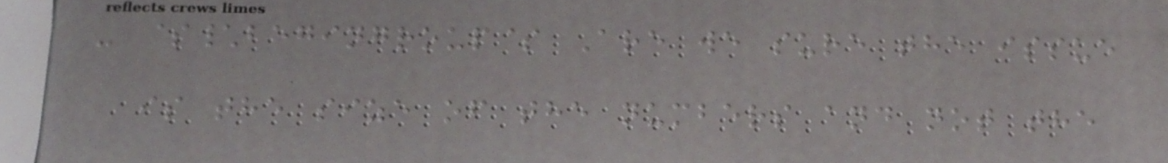- $\begingroup$ Are we sure the issue
is the size of the numbers and not the
